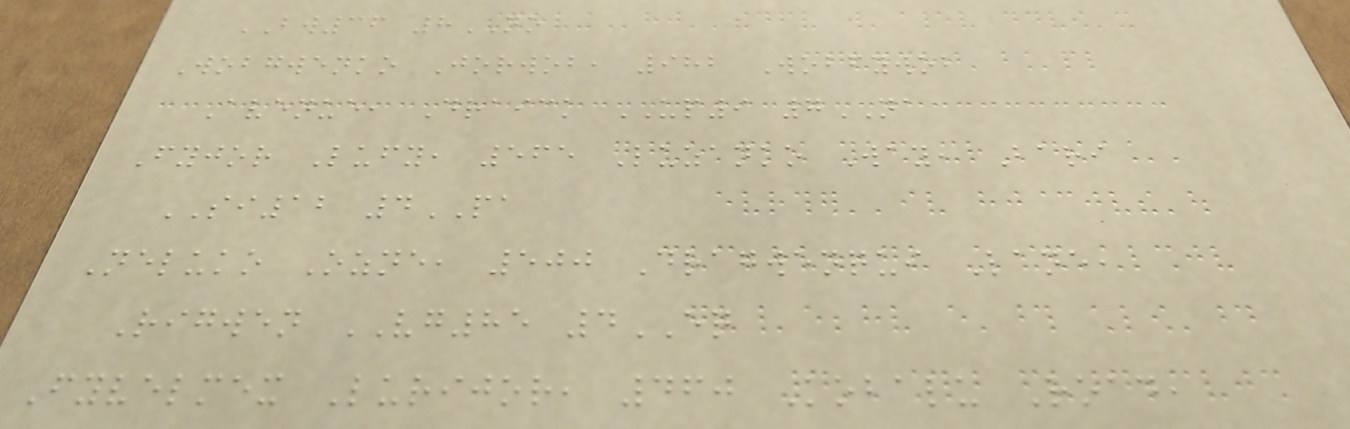BW36 8NO
Wobgwenko Jorwob, 982 Wobfywob
Avenue, Draick UP9 7NA
Fyjor Lufy, 565 Luzanko Way, Bari
SI12 4PA
Neluko Ozne, 500 Dragwenqui Lane,
Rigwen VG85 4EQ
Fyvelmex Lurijor, 460 Kobalu Road,
